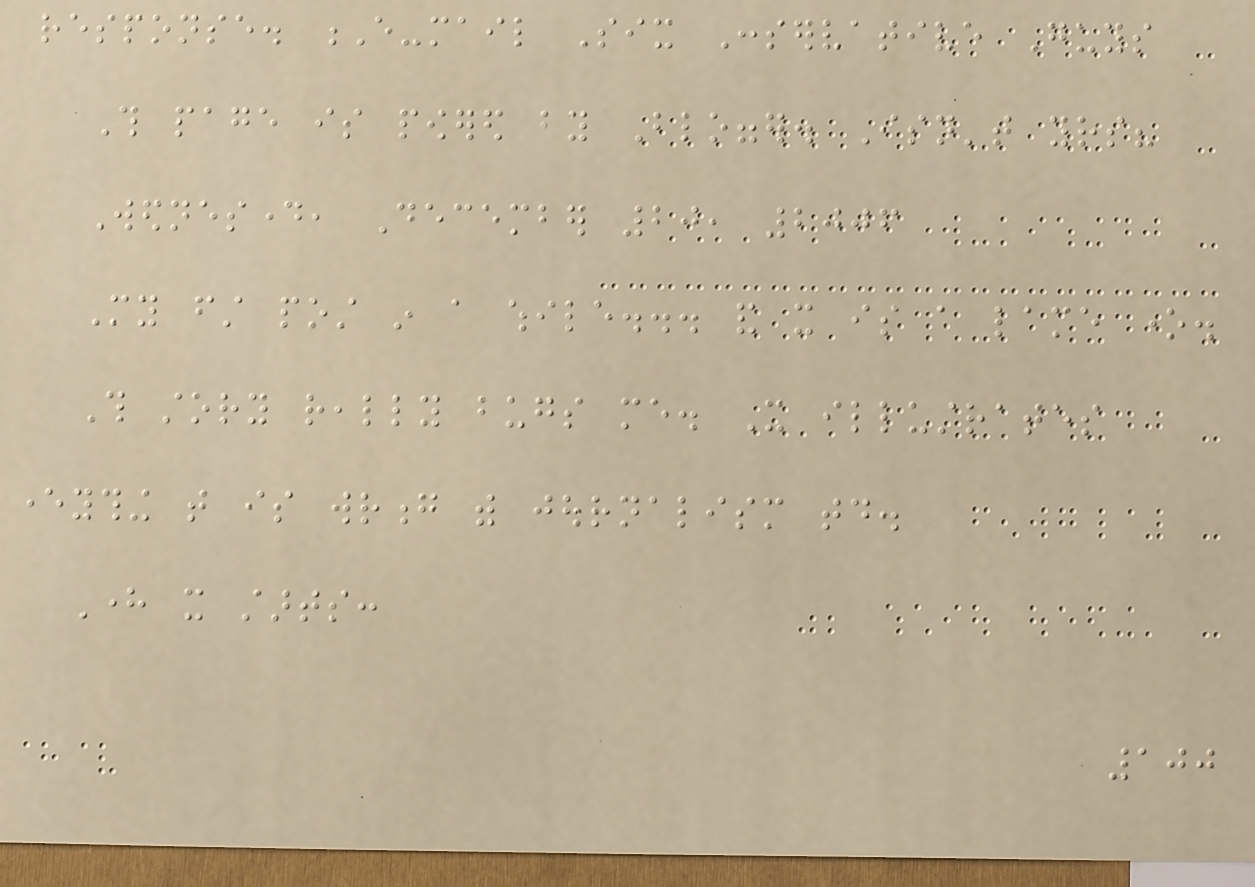response. E-mail Six Conservative Guys
This page is powered by Blogger. Isn't yours?
Wednesday, December 20, 2006
My first post in a while... and it is a lame one.
This story really bugs me. It illustrates
everything that is wrong with journalism today.
Here it starts:
100
